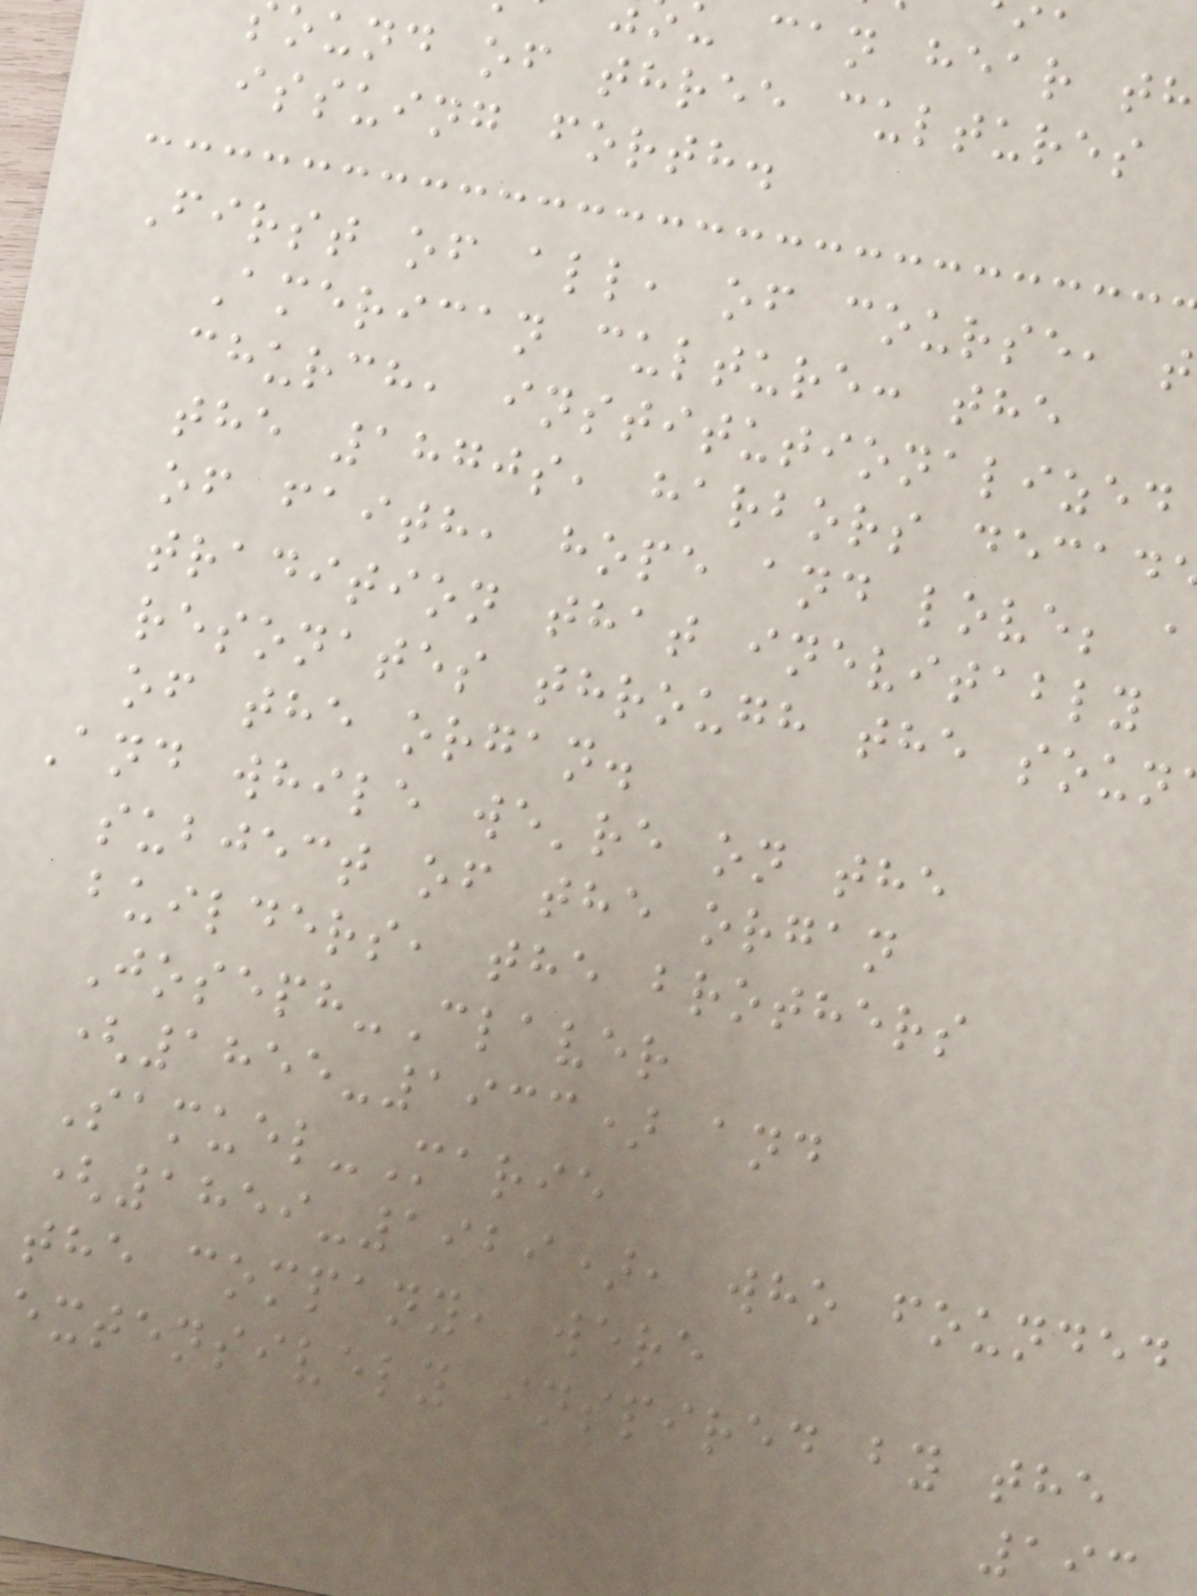u can hear th
ound of three cultures
issuing forth.
First of all, of course, t
American culture: the
church, institutionalized
the 1870s, harbors decad
of faith, hope and love; a
tradition that inevitably
resonates through the soun
of the organ.
And while we're on the
subject of the organ
builders, the brothers
Joseph-Claver
(1855-1933) and
Samuel-Marie
(1859-1929), who founded
the company, were
extensively inspired by the
